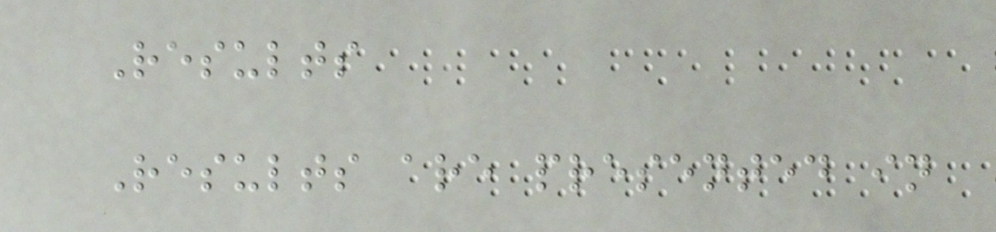Results
Results are presented in
